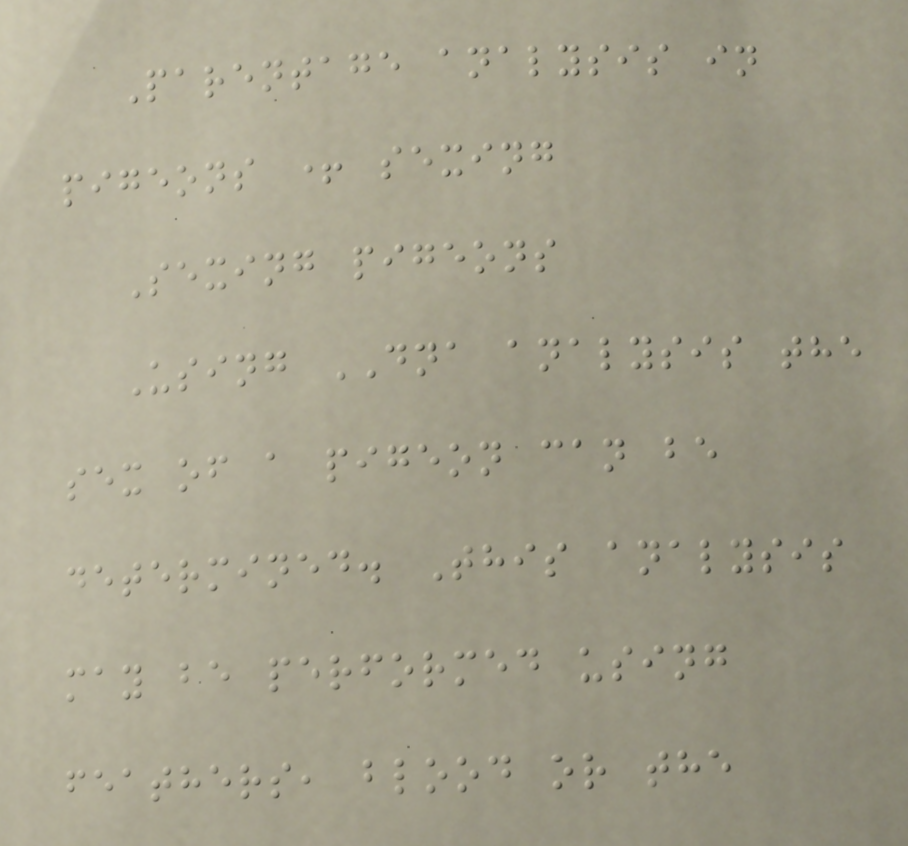Parentage analysis in
pigeons + sexing
Sexing pigeons
Using DNA analysis the
sex of a pigeon can be
determined. This analysis
may be performed using
feathers, blood or the
